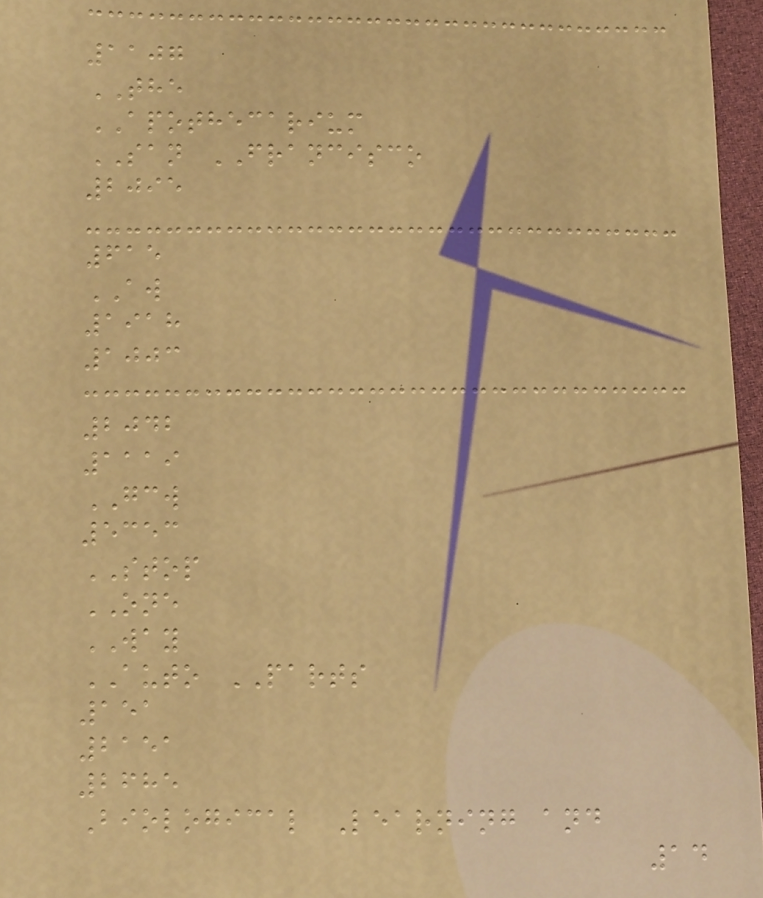1107
THE
APOTHECARIUM
SAN FRANCISCO
2095
615
AW
1918
1003
2042
1119
GCW
5353
STOP
ONE
WAY
AUTO PARTS
151
2151
2685
Biological Learning and
14
